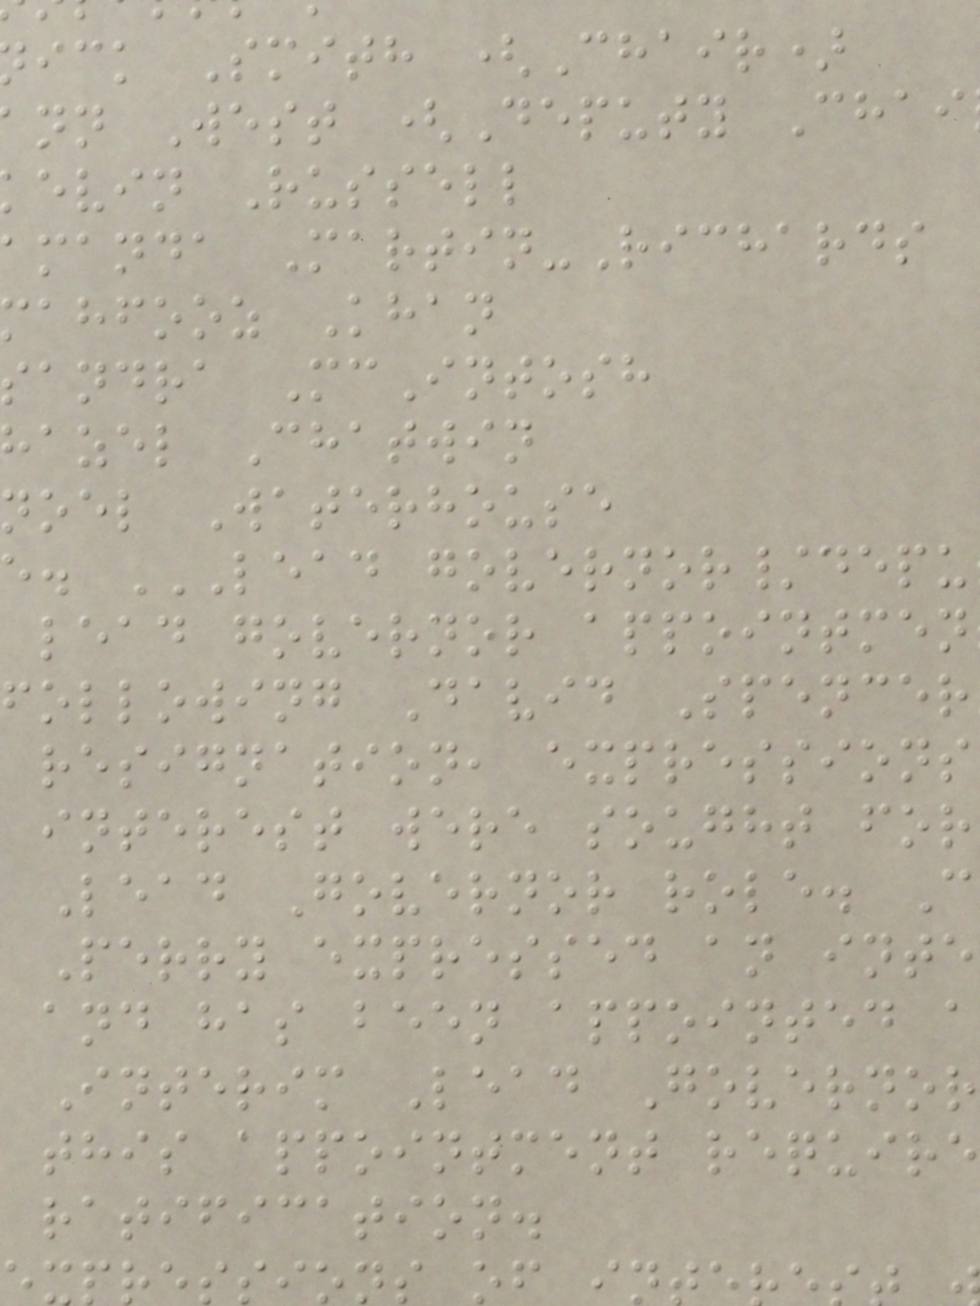ick Smith (Chair)
nn West (Deputy Chai
evin Russell
manda Martin-Richards
ahfooz Khan
andra McIntosh
hazel Chatwin
noel Waterhouse
lead governor
following David Spencer
resignation, expressions
interest were sought for
Lead Governor role. C
Perry expressed an inte
and has been appointed a
Interim Lead Governor
this appointment require
ratification.
